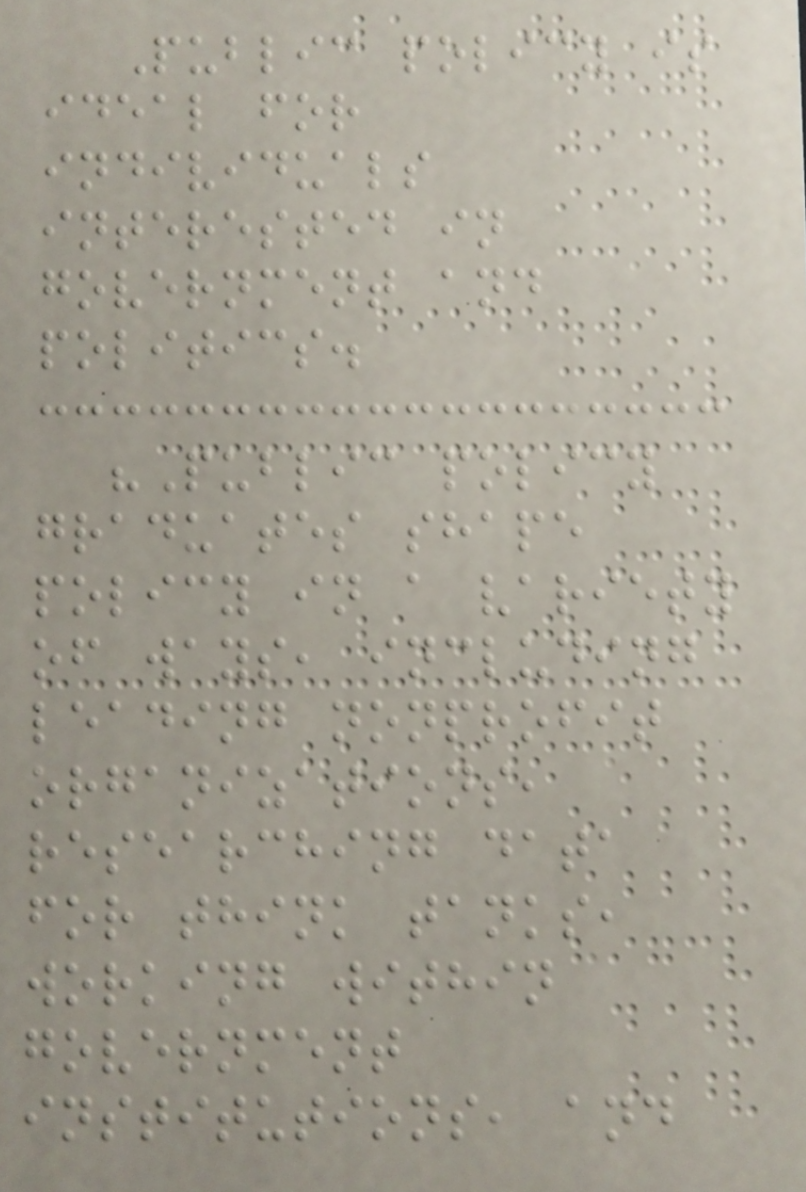Public policy is
ideal for
individuals
interested in
government and
politics.
"Public policy
graduates shape
policy in a variety
of ways, including
leading nonprofit
organizations,
researching data
for think tanks,
working within
government
institutions, and
